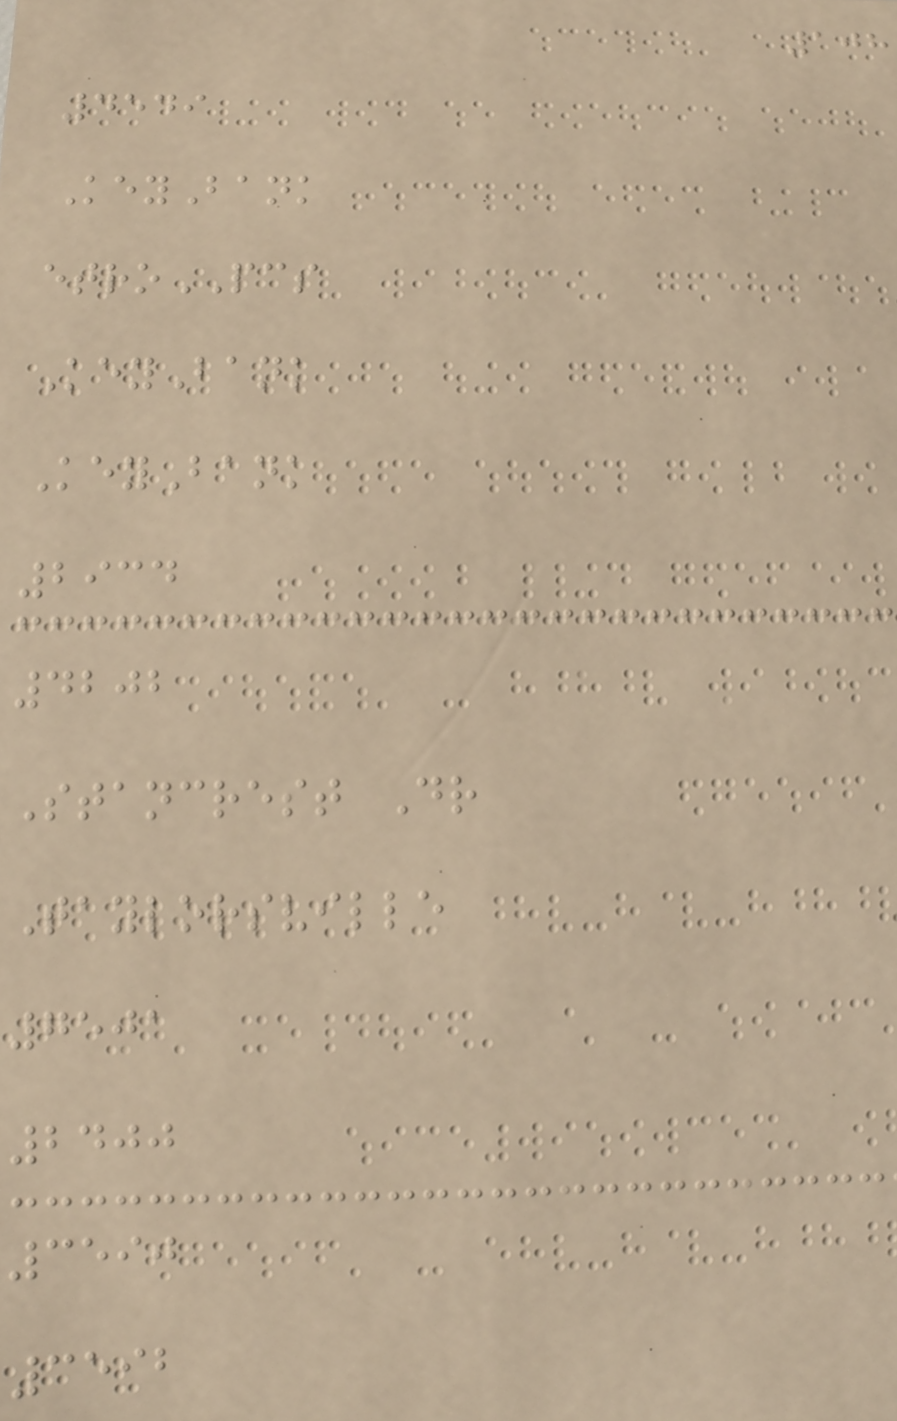108
4549
KeyBank
etroPCS
KeyBank
KeyBank
2934
4202
Stancrest Dr
Taylorsville
7501
2400
3590
3592
